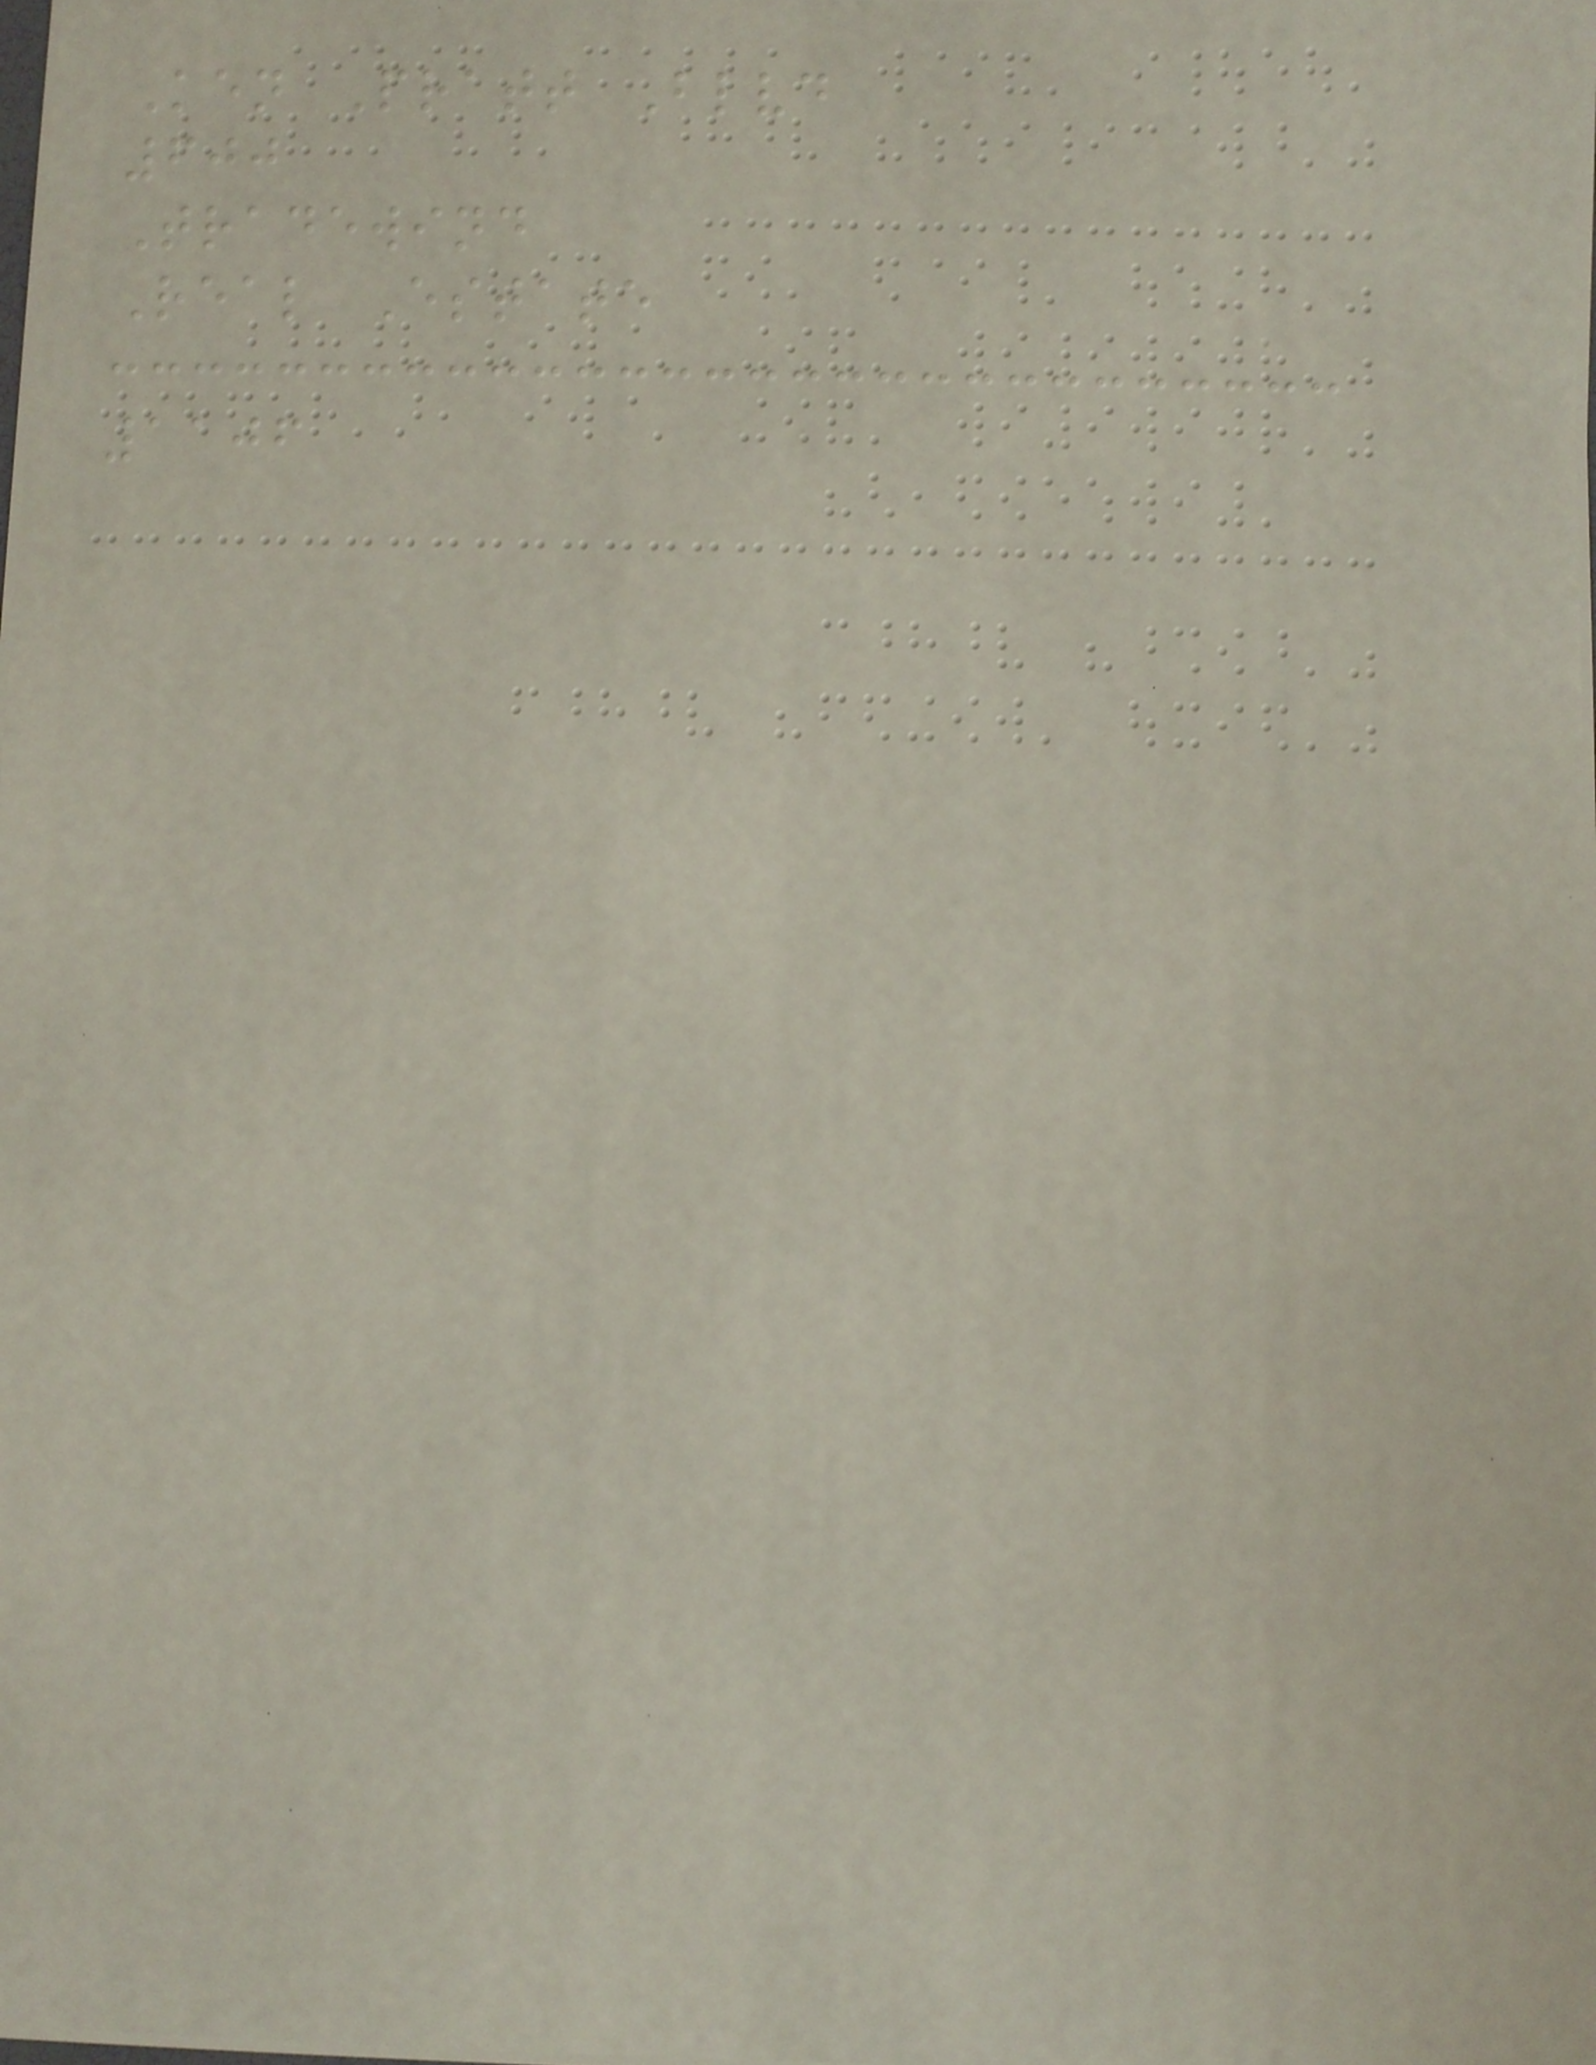Ken Pratt Blvd
600
Tradewind
Real Estate
1106
